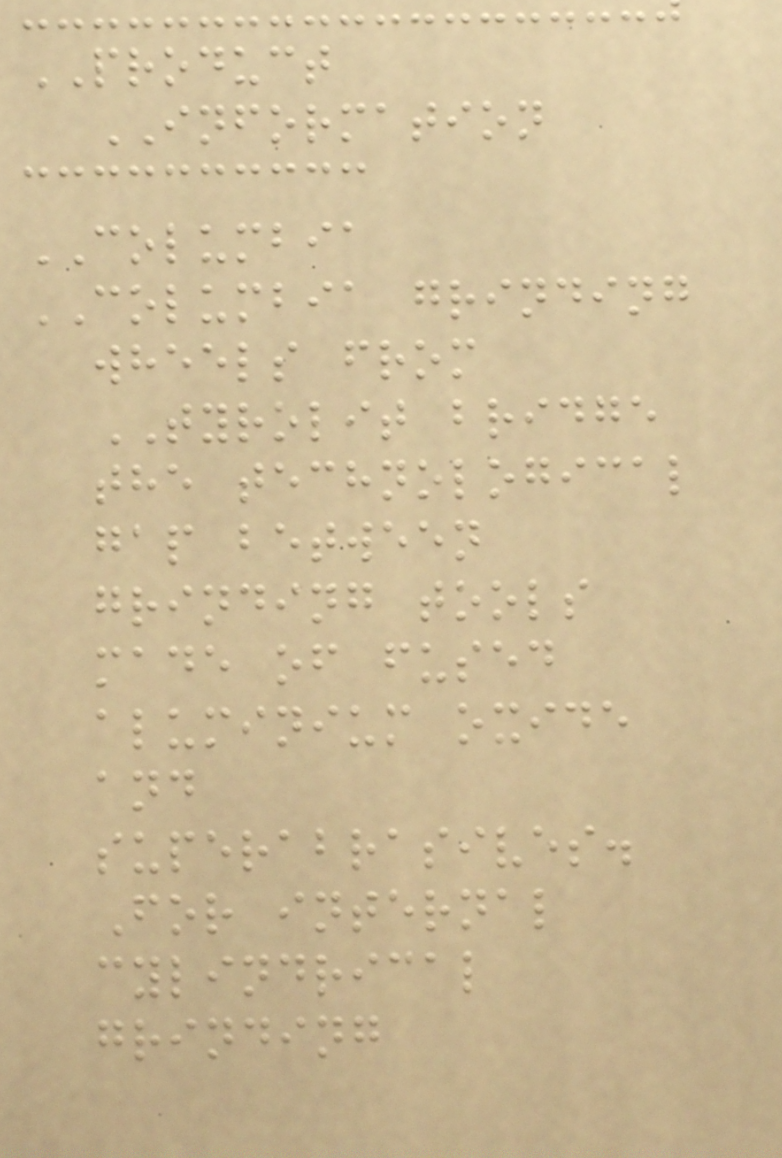PRODUCT
INFORMATION
COLUMBIA
COLUMBIA grinding
wheels from
TYROLIT bridge
the technological
gap between
grinding tools
made of fused
aluminium oxide
and
superabrasives.
For internal
cylindrical
grinding
